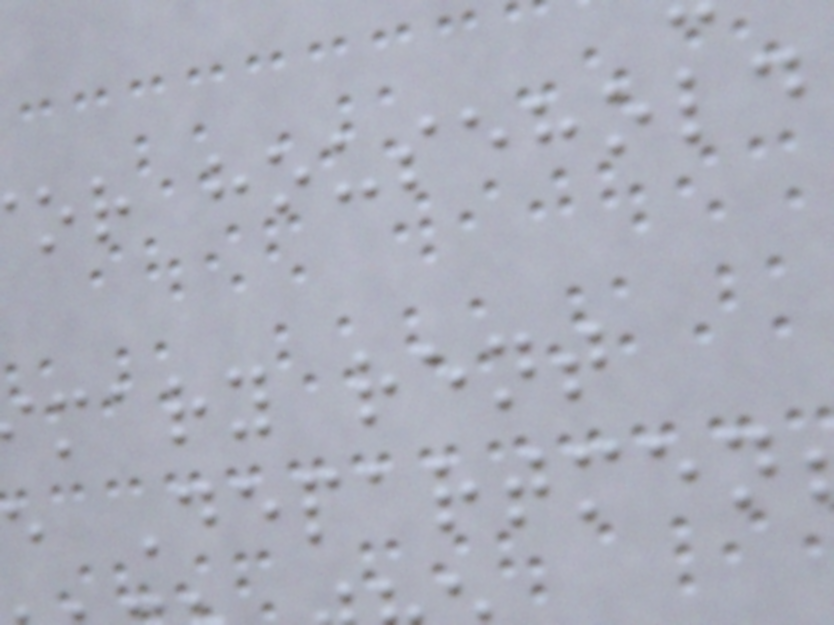or household
mary rent
e Departmen
